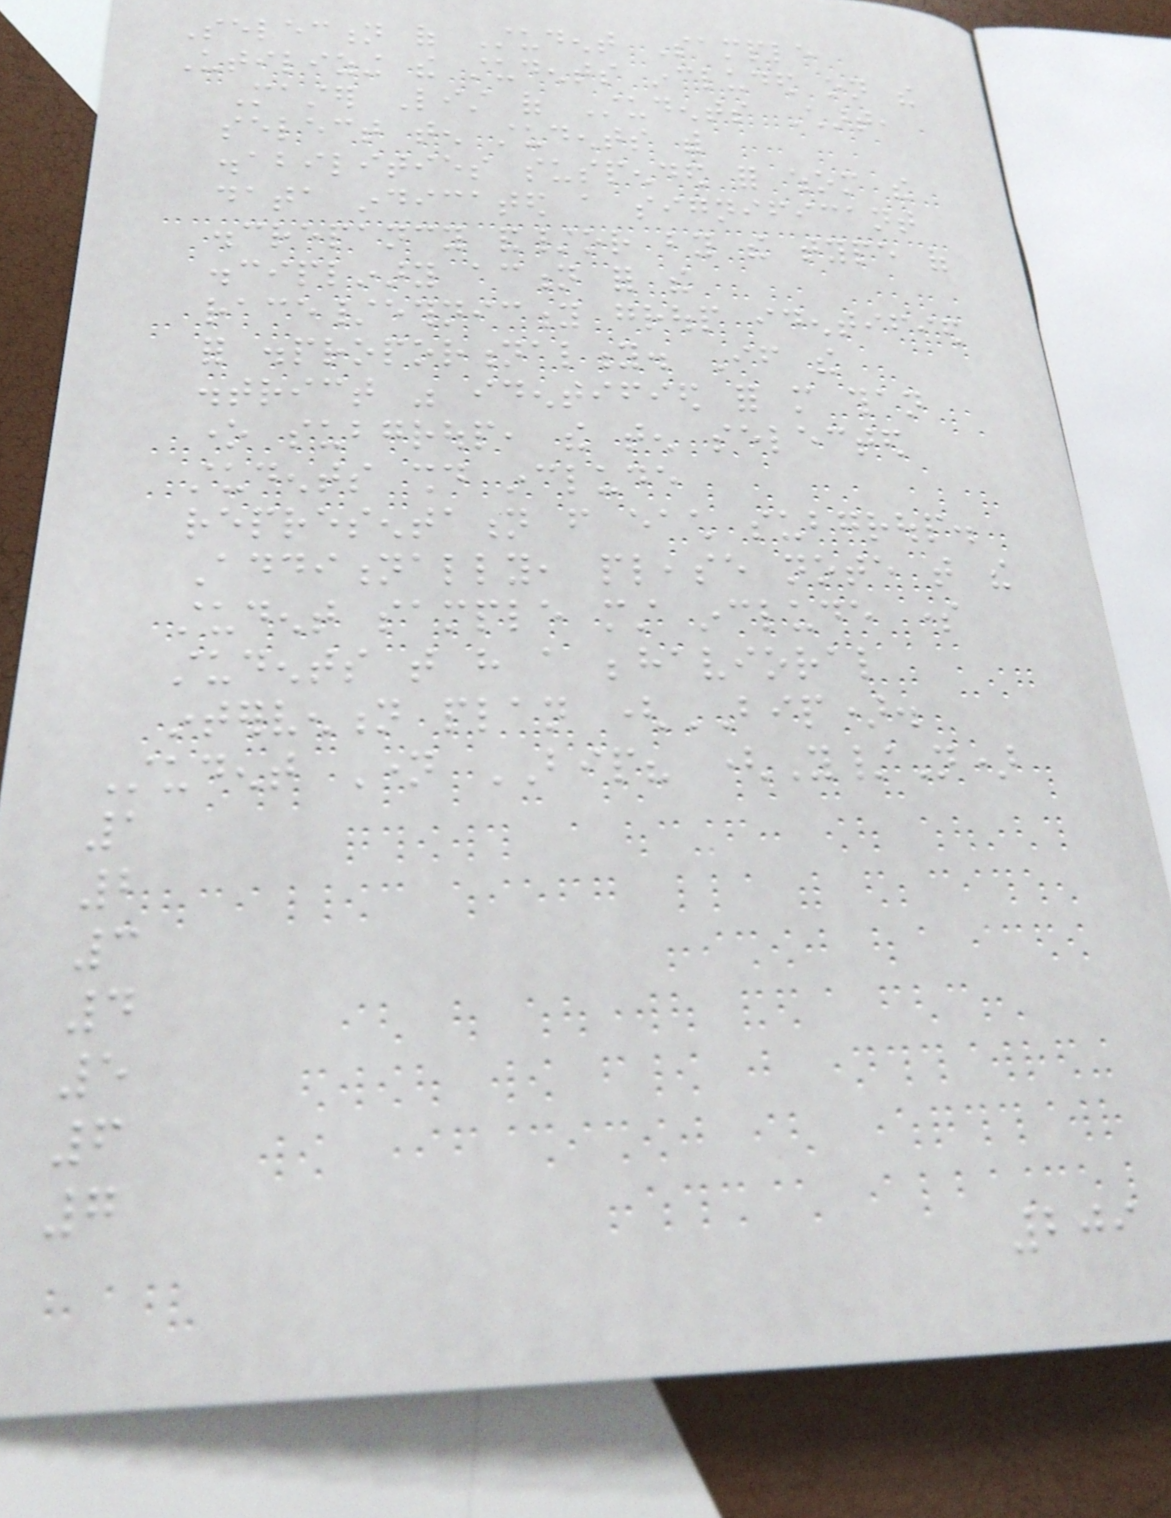Selection of Student Sample
Utilizing the students included on the
Master List of Students Chart,
select ten students with
disabilities suspended for whom the
data indicated a significant
discrepancy and/or by the type of
disciplinary action for the
race/ethnicity group identified
for disproportionality. If the
district was identified for more than
one subgroup, the ten selected
students should include
representation from each subgroup.
Additionally, please note that the
student sample must include some
students that have a behavioral
intervention plan (BIP).
Student Name BIP? (Y/N)
1
2
3
4
5
6
7
209
